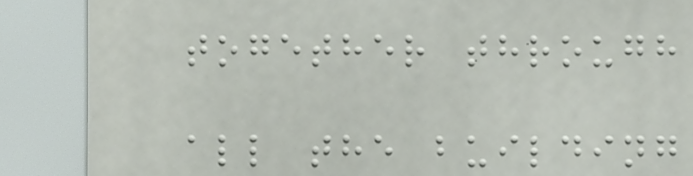together through
all the building
